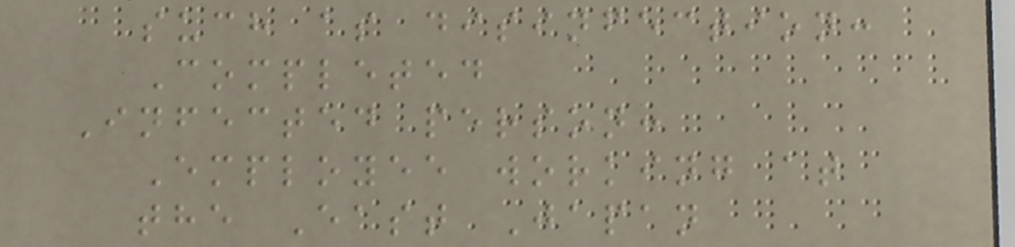such as disinfection:
Completed
Infected person:
Employee working at
the East Japan
